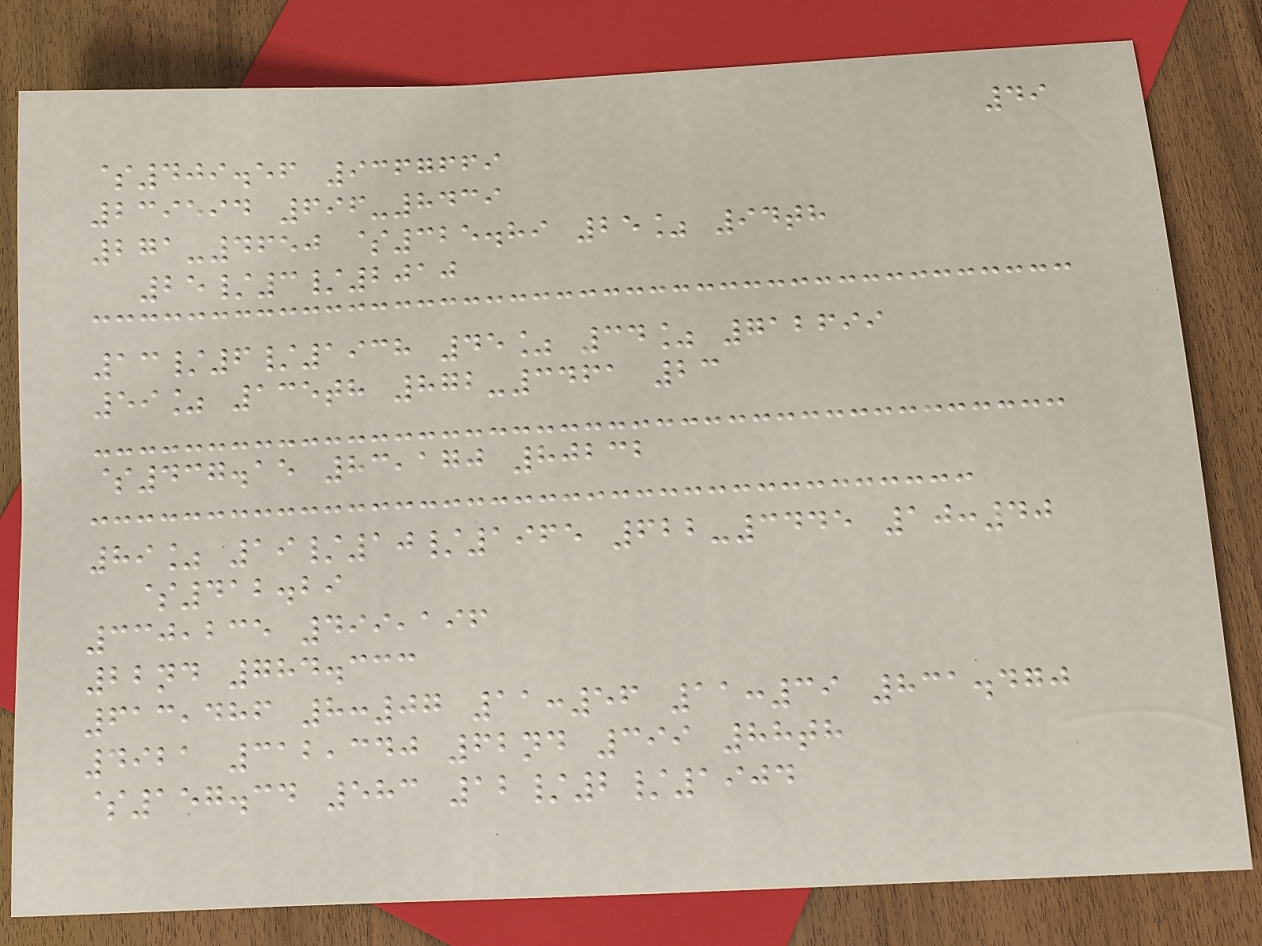49
$409.56 9367669
239594 696-8439
271-4650 $325.89 25% 94th
25/3/2010
13/6/1938 45% 34% 712699
59% 135th 872-3461 23
$437.15 83,170 80232
89% 19/10/1965 622-3445 10:40
$412.29
330,235 499,196
22nd 784.333
613,486 8:07 11:56 11:39 831.470
4921 312,340 62nd 399 88th
$157.34 583 12/2/1904
